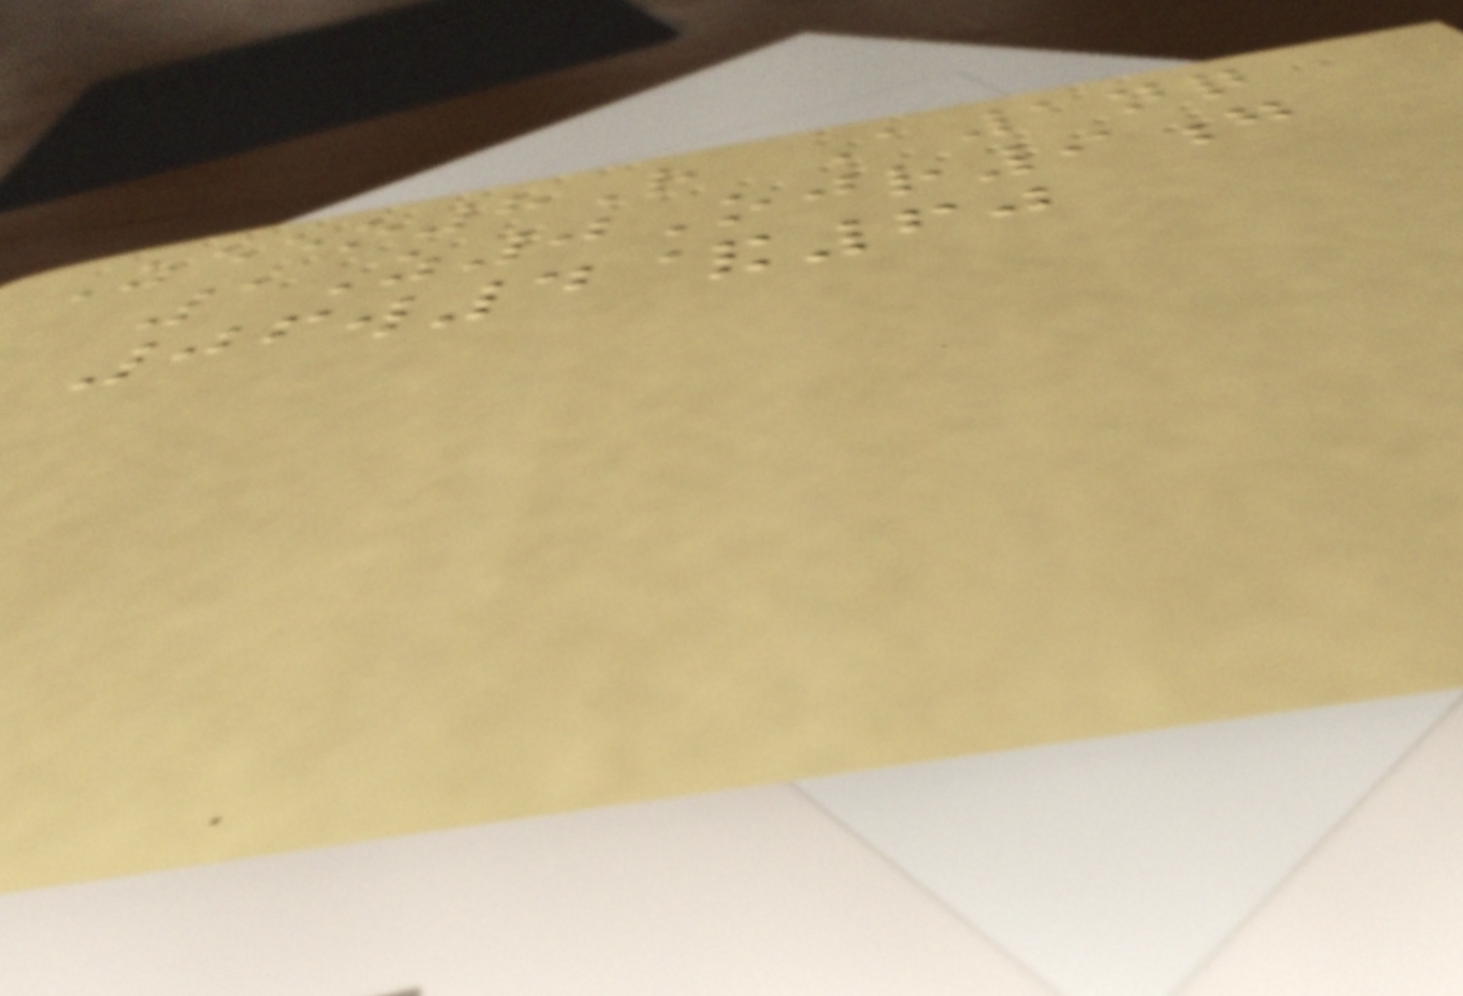Zeeo8R A1nq
1Z0Ojr9g
06w4&60
